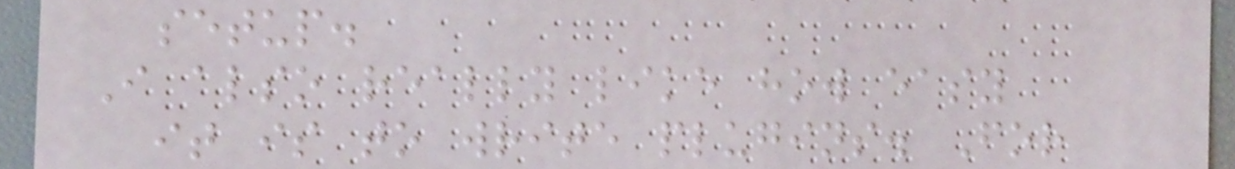setup.
I also really like how easy
it is to write plugins. For
